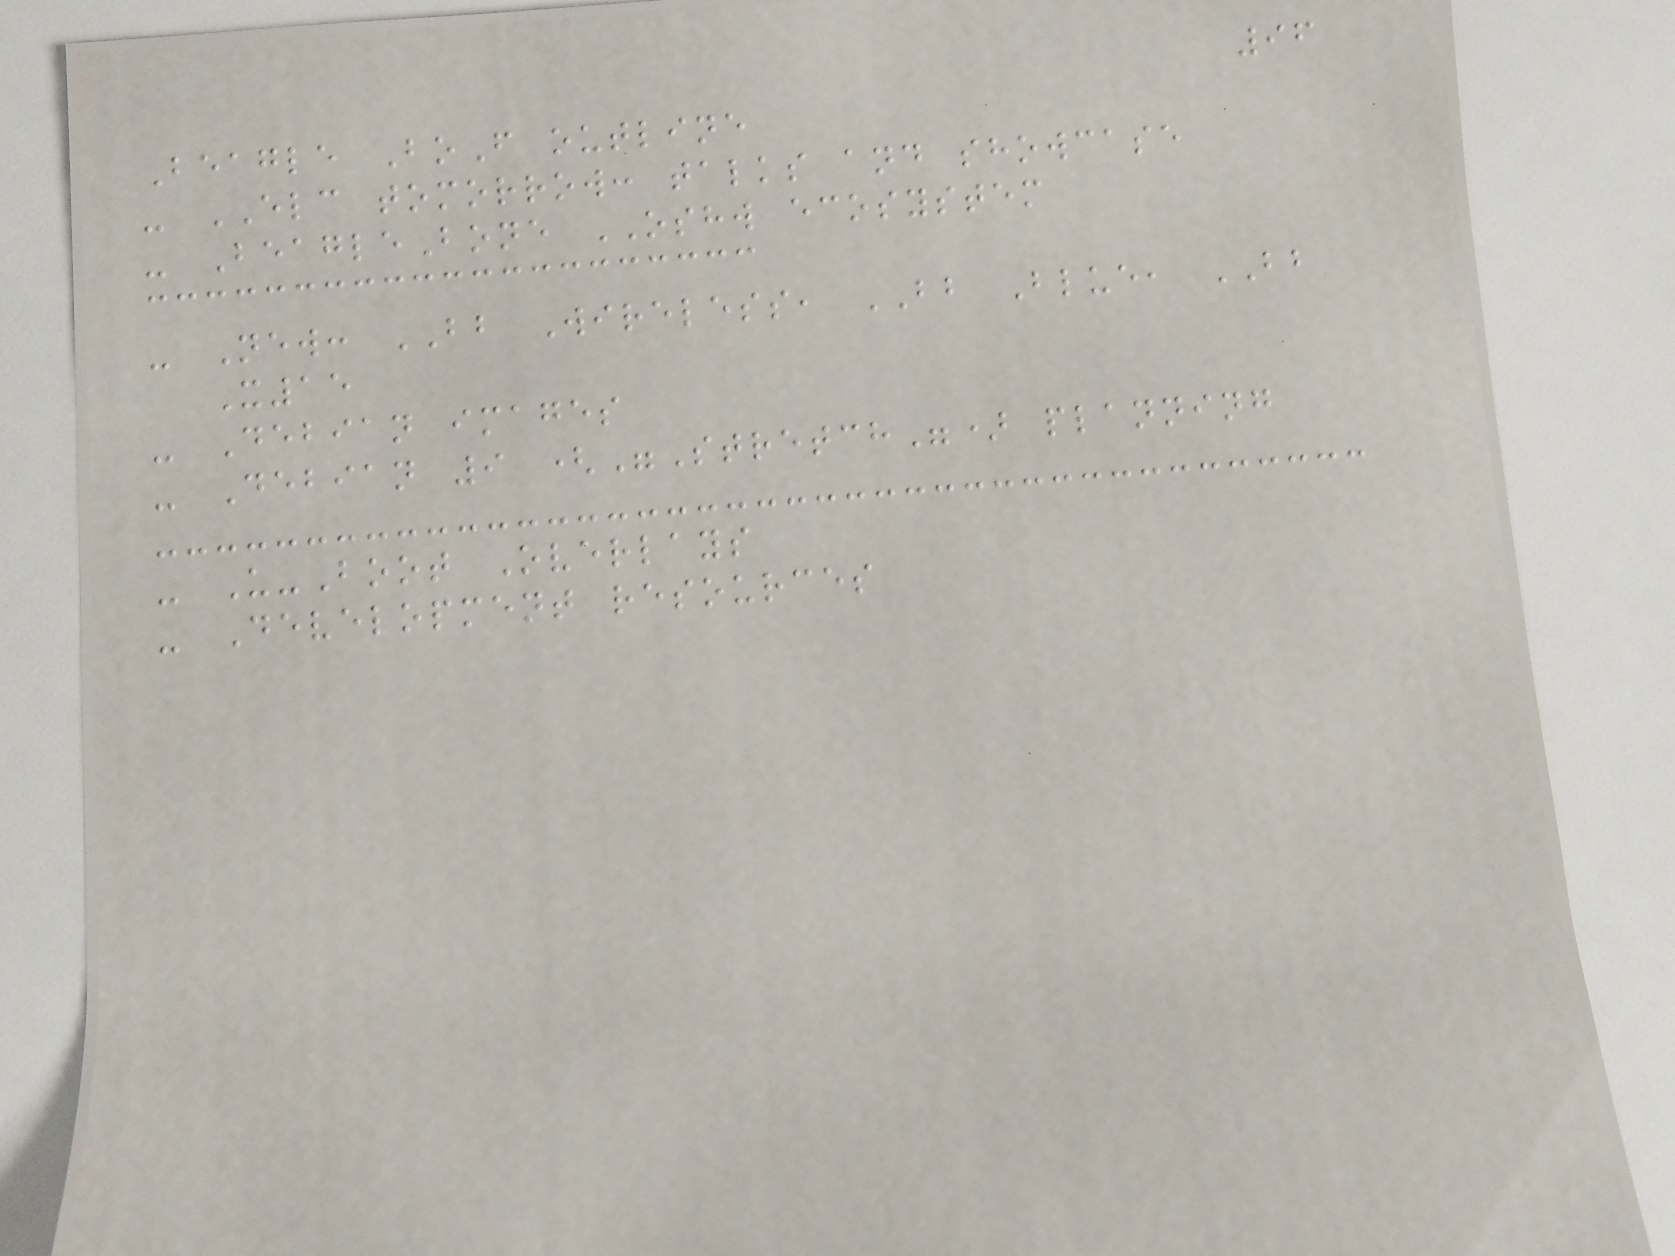96
Beagle BoF outline
- ELC tomorrow: talks and showcase
- BeagleBone OSHW ecosystem
- New: BB Wireless, BB Blue, BB
X15
- Debian images
- Debian 9 ("Stretch") planning
- U-Boot Overlays
- Development resources
